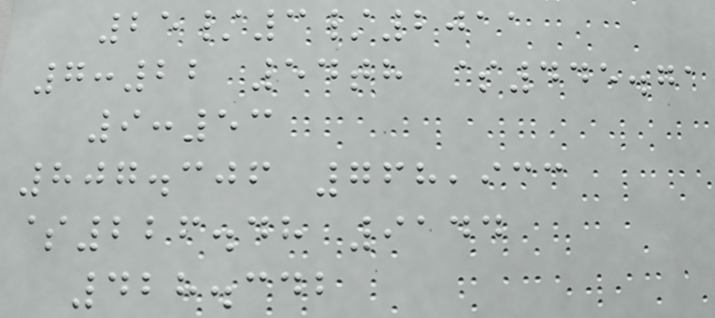25/3/2011
7:22 54th $445.71
9:53
807.306 768,933
$226.48 9144
428.342
